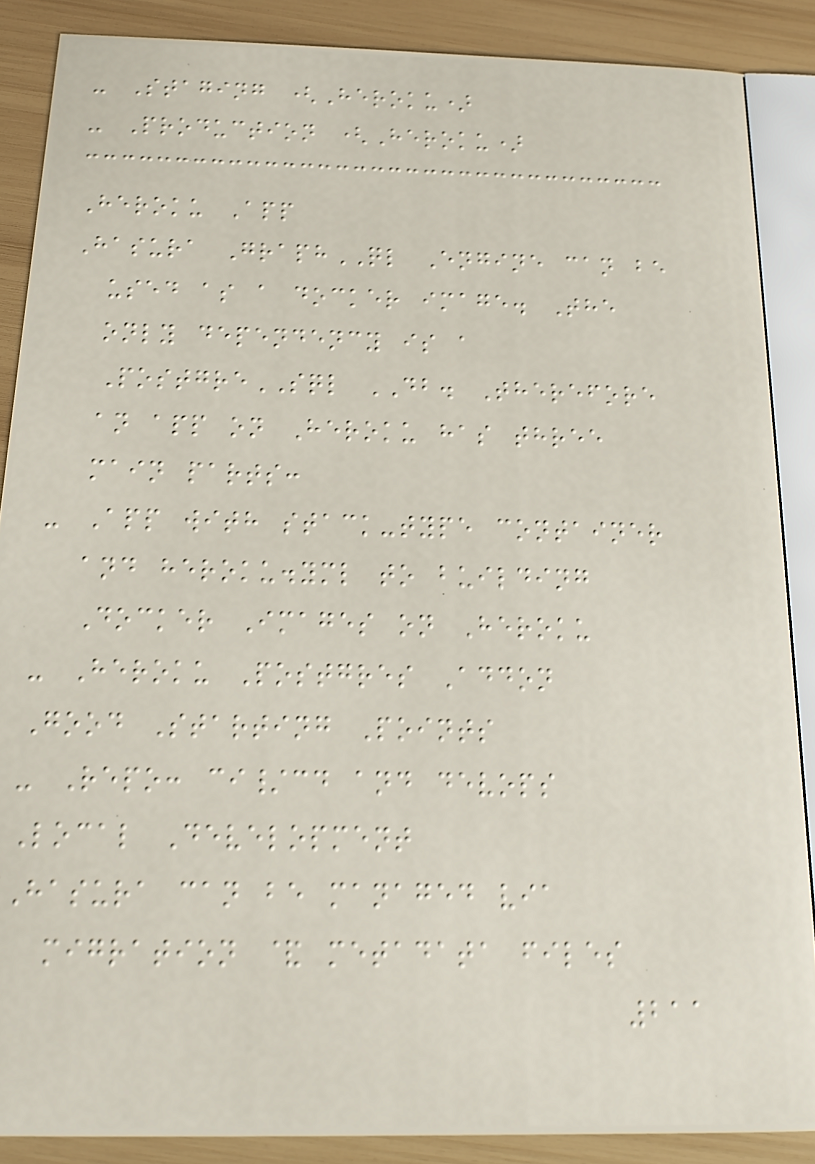- Staging (Heroku)
- Production (Heroku)
Heroku App
Hasura GraphQL Engine can be
used as a docker image. The
only dependency is a
PostgreSQL DB. Therefore
an app on Heroku has three
main parts:
- App with stack-type container
and heroku.yml to building
Docker Images on Heroku
- Heroku Postgres Addon
Good Starting Points
- Repo: ci/cd and devops
Local Development
Hasura can be managed via
migration & metadata files
211
